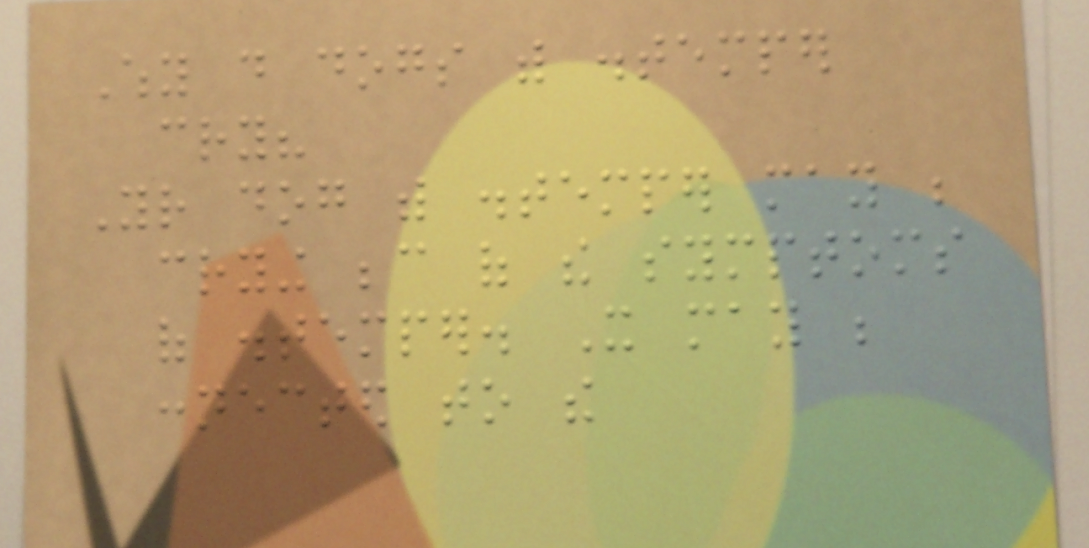Why do dogs with distemper
cry?
Your dog with distemper may be
crying because of the symptoms
of distemper. It may be
connected to the
